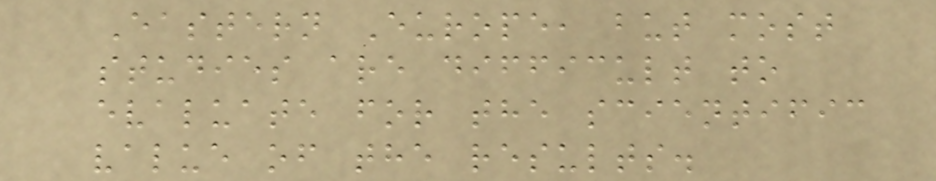Eastern Europe, but most
studies are difficult to
evaluate for the scientific
value of the results.
